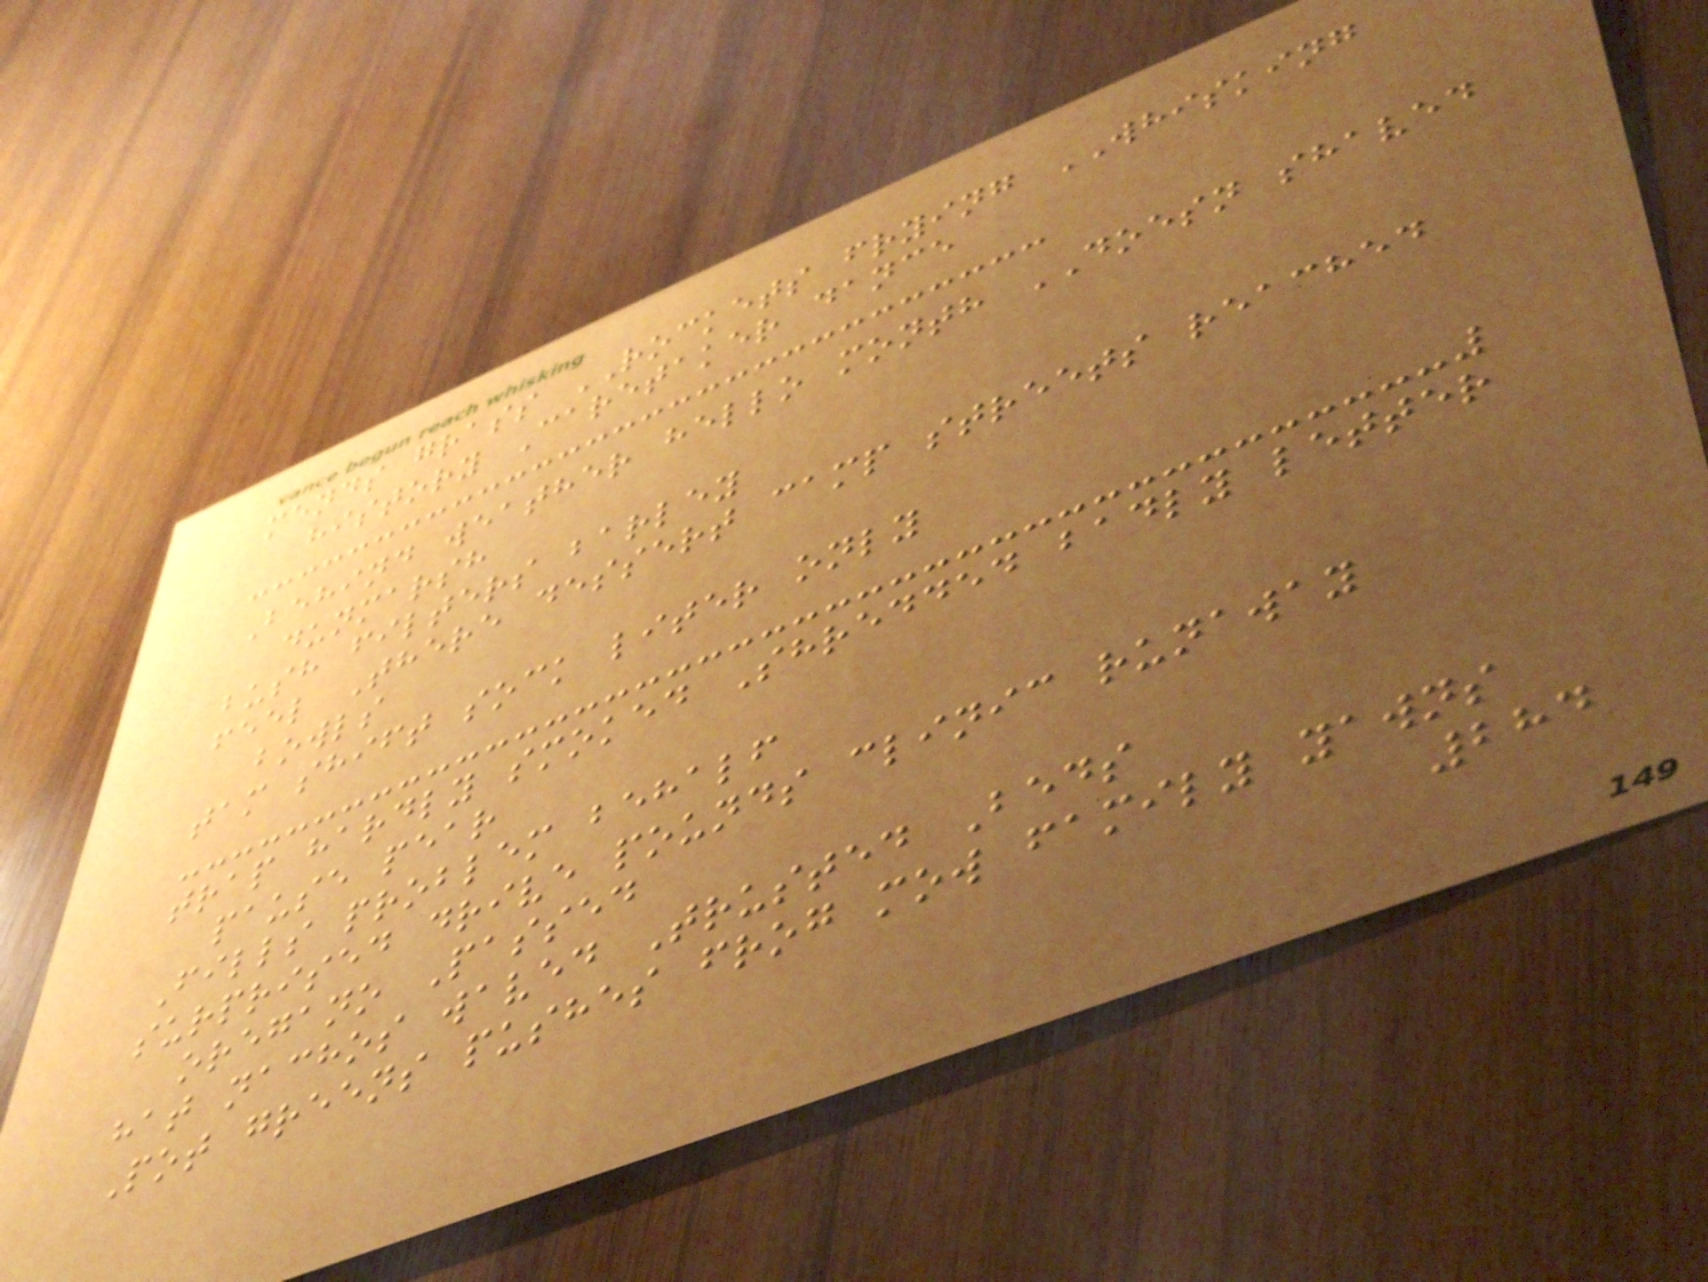mends grass ROCKETS frying WHISKING
history Caretaker dance
Behind weather hello month DOESN shaved
dunmarsh
bush filters barley
feel There dessert camp streets reached
bowls
tam shift sock liter only
trap hardly smoked Shredded badly letter
pause pear
Fills problem behalf
surprised drive pounds clinic runaway
oregano Passed
hat nachos waved Trusted Beds
Pot greens pushes frog mow family yawns
284
